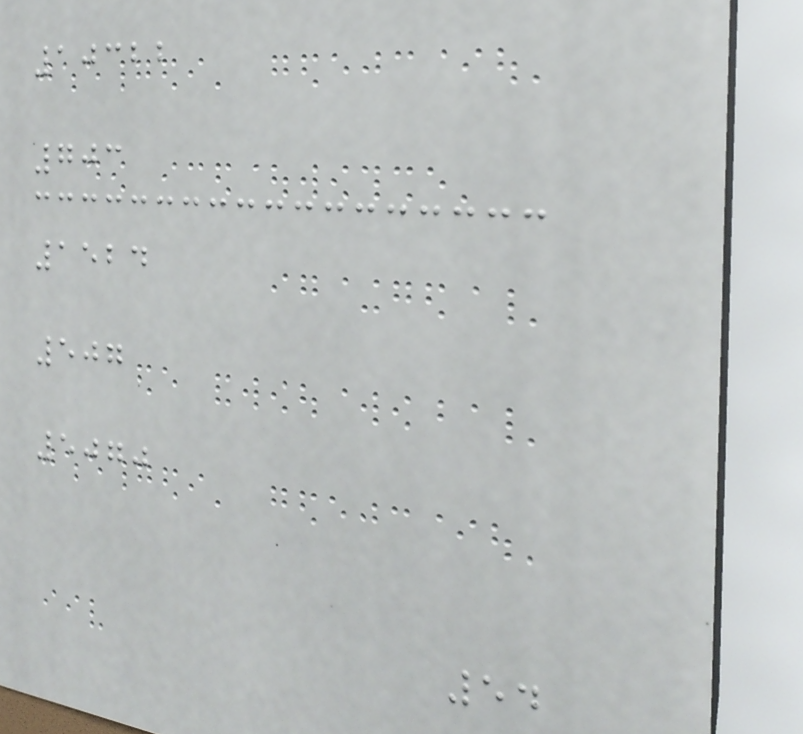10322
703
1524
507
5070
54
